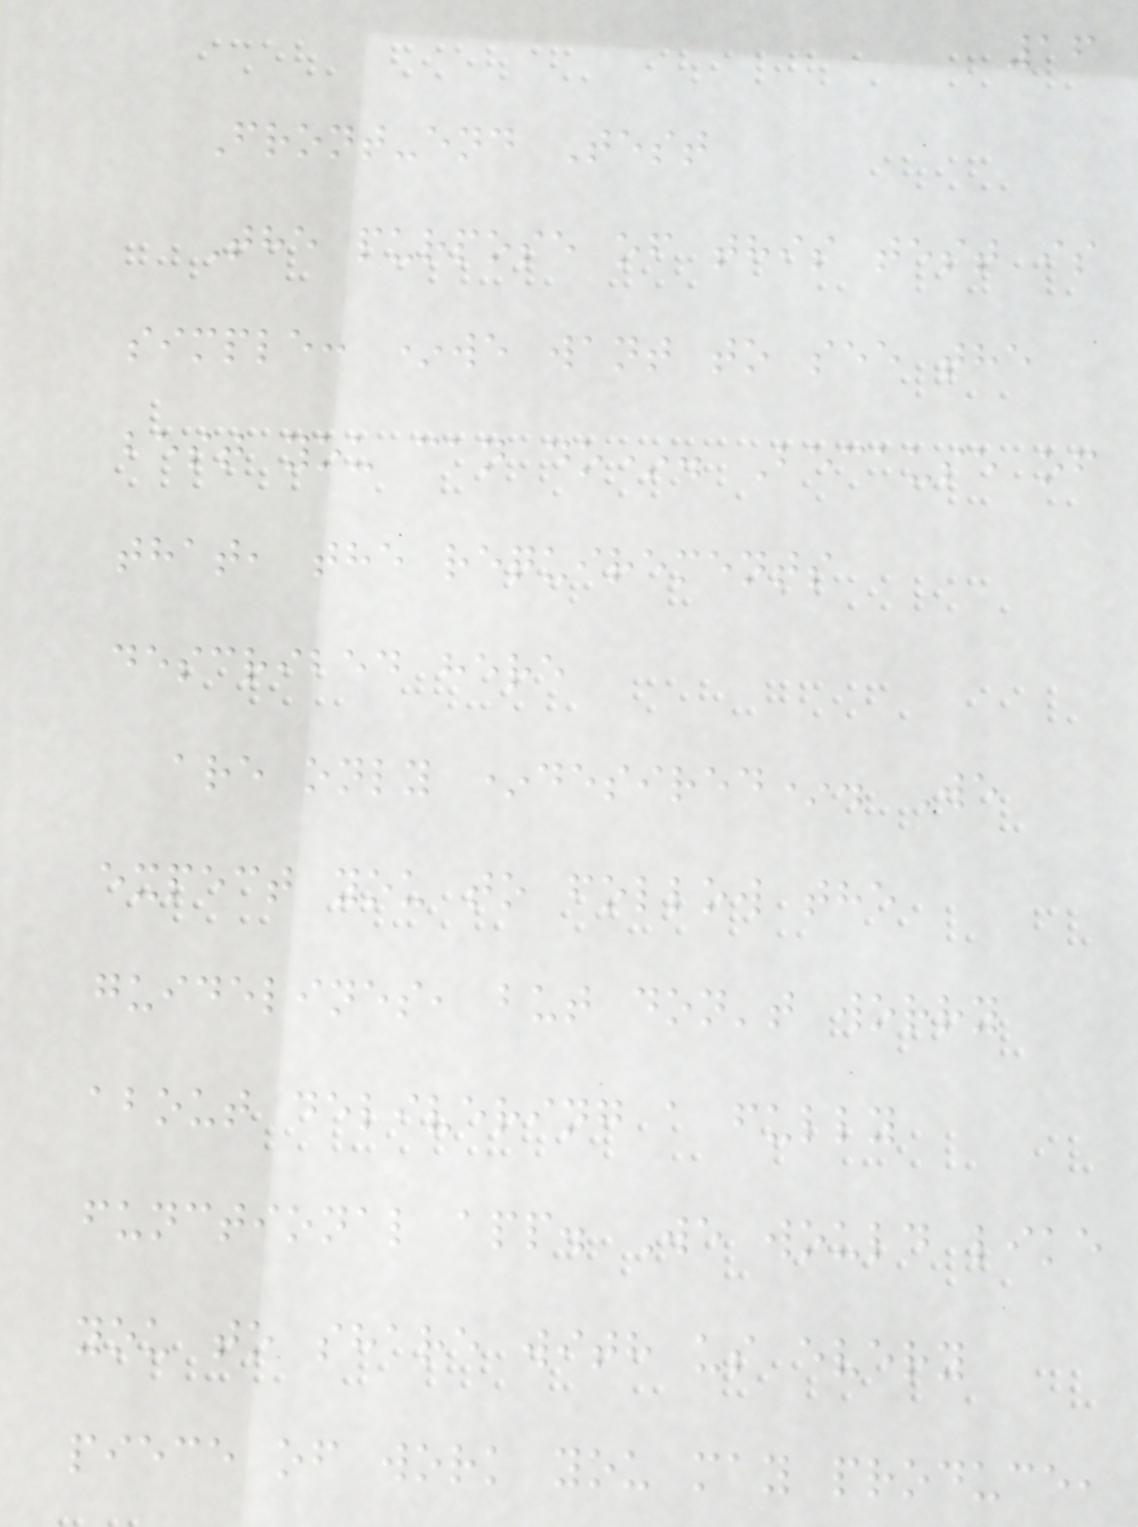16
Front-end Test
The purpose of this test is
simple: *we want to see the
best you can do*. Because of
that, the requirements
described here
are only *desired*. We
expect you to follow the
guidelines, but don't worry
about delivering a fully
functional app. We would like
you to share with us every
piece of work you may produce,
